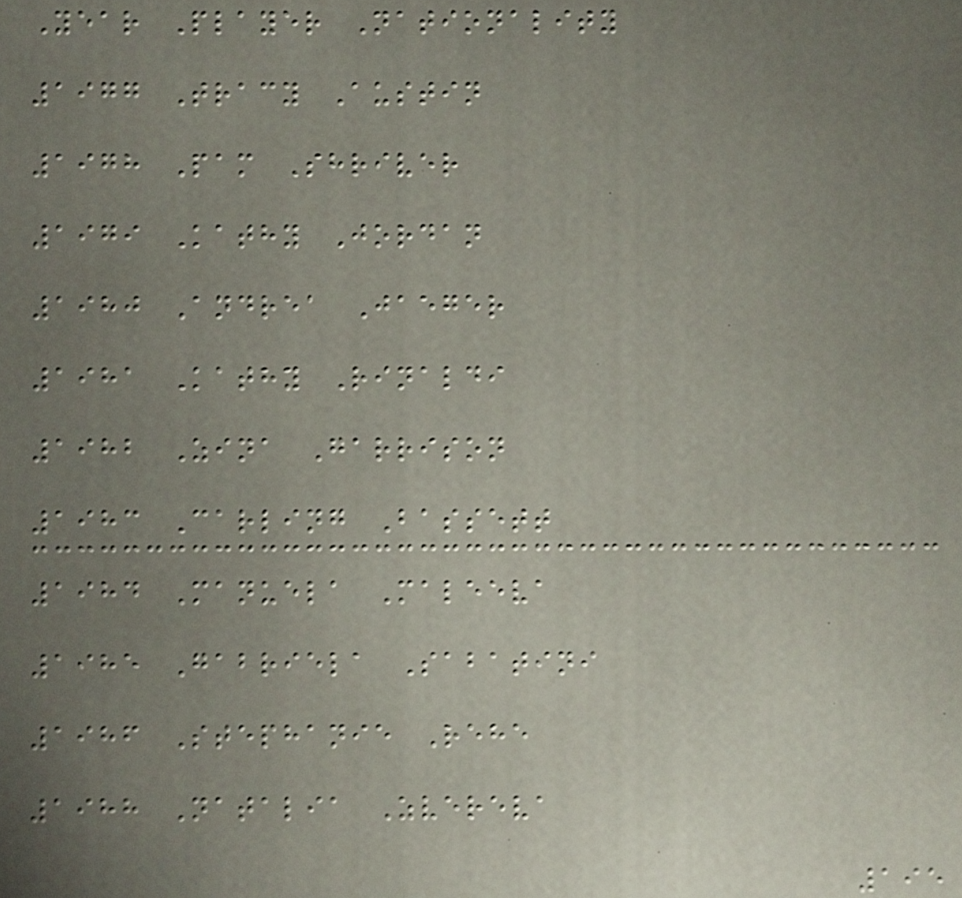Year Player Nationality
1977 Tracy Austin
1978 Pam Shriver
1979 Kathy Jordan
1980 Andrea Jaeger
1981 Kathy Rinaldi
1982 Zina Garrison
1983 Carling Bassett
1984 Manuela Maleeva
1985 Gabriela Sabatini
1986 Stephanie Rehe
1988 Natalia Zvereva
195
